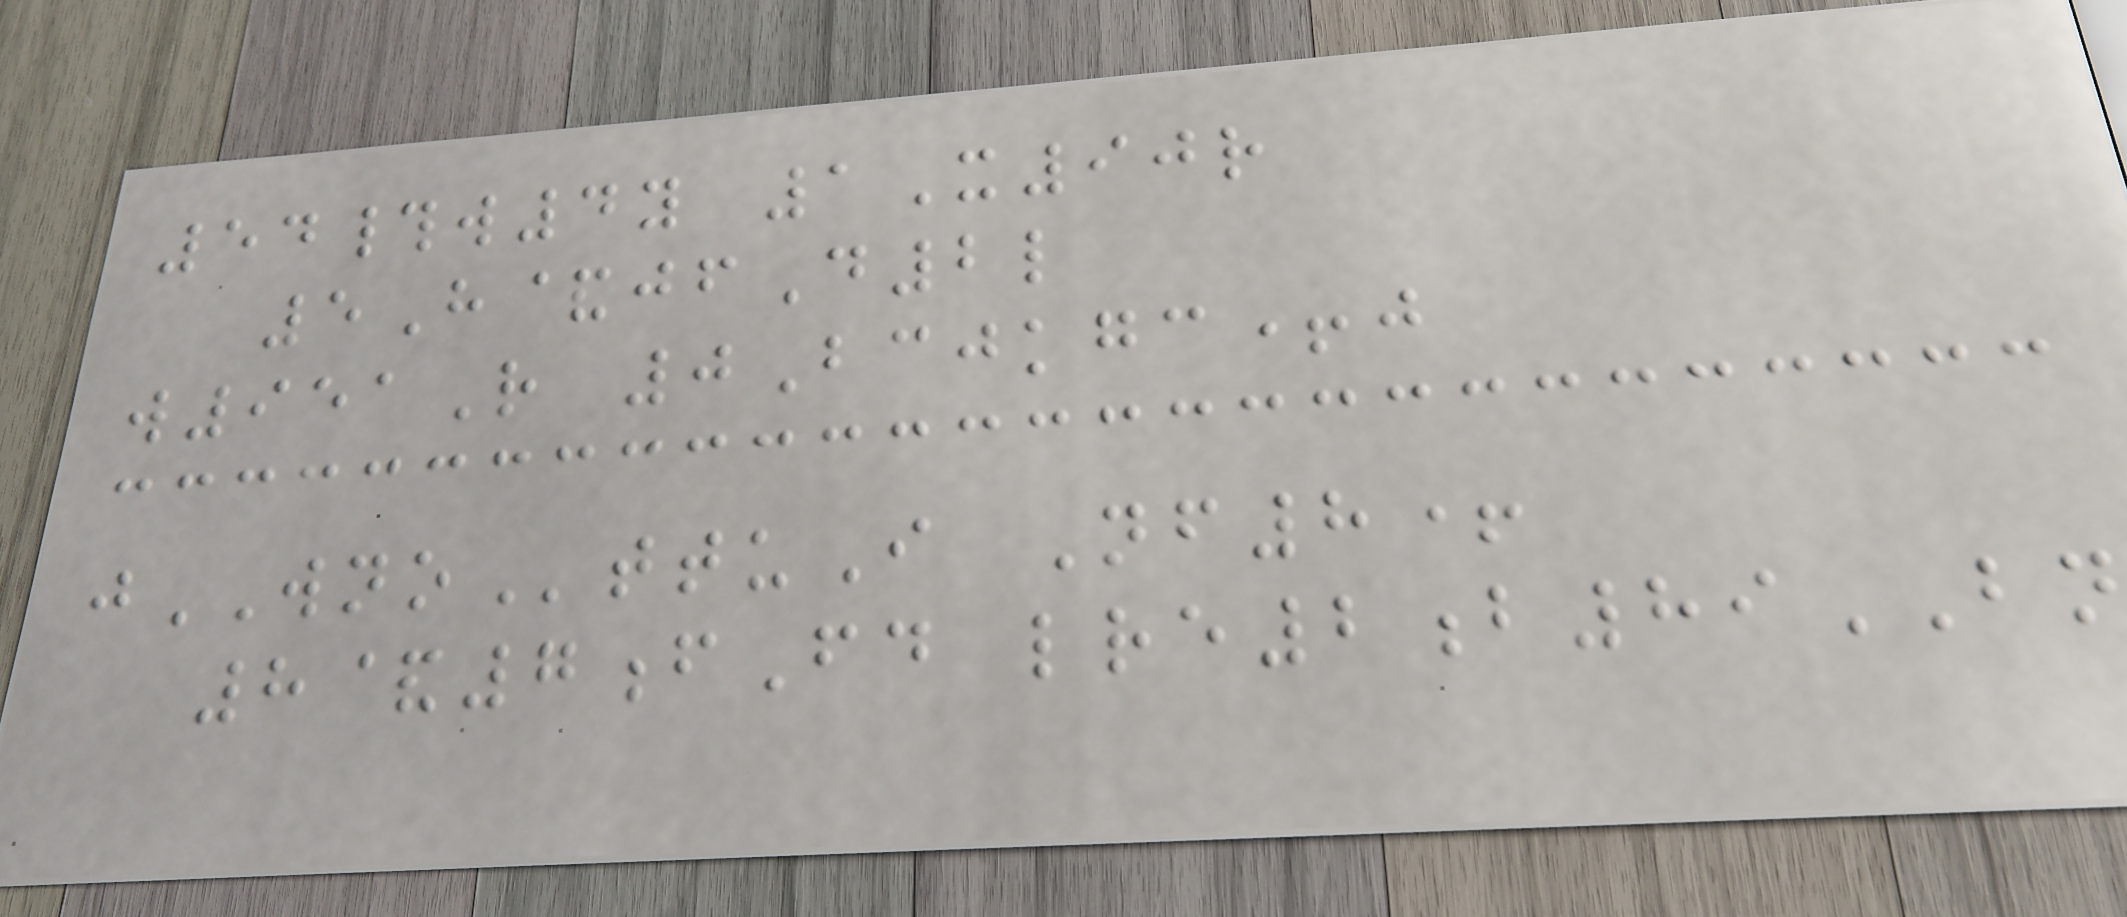54#w4y 1X90r
5H&jfD2l
w951R 0Bcjkgc+j
jWNOttuI Nf8+
8&7fFd lre2b89BN
